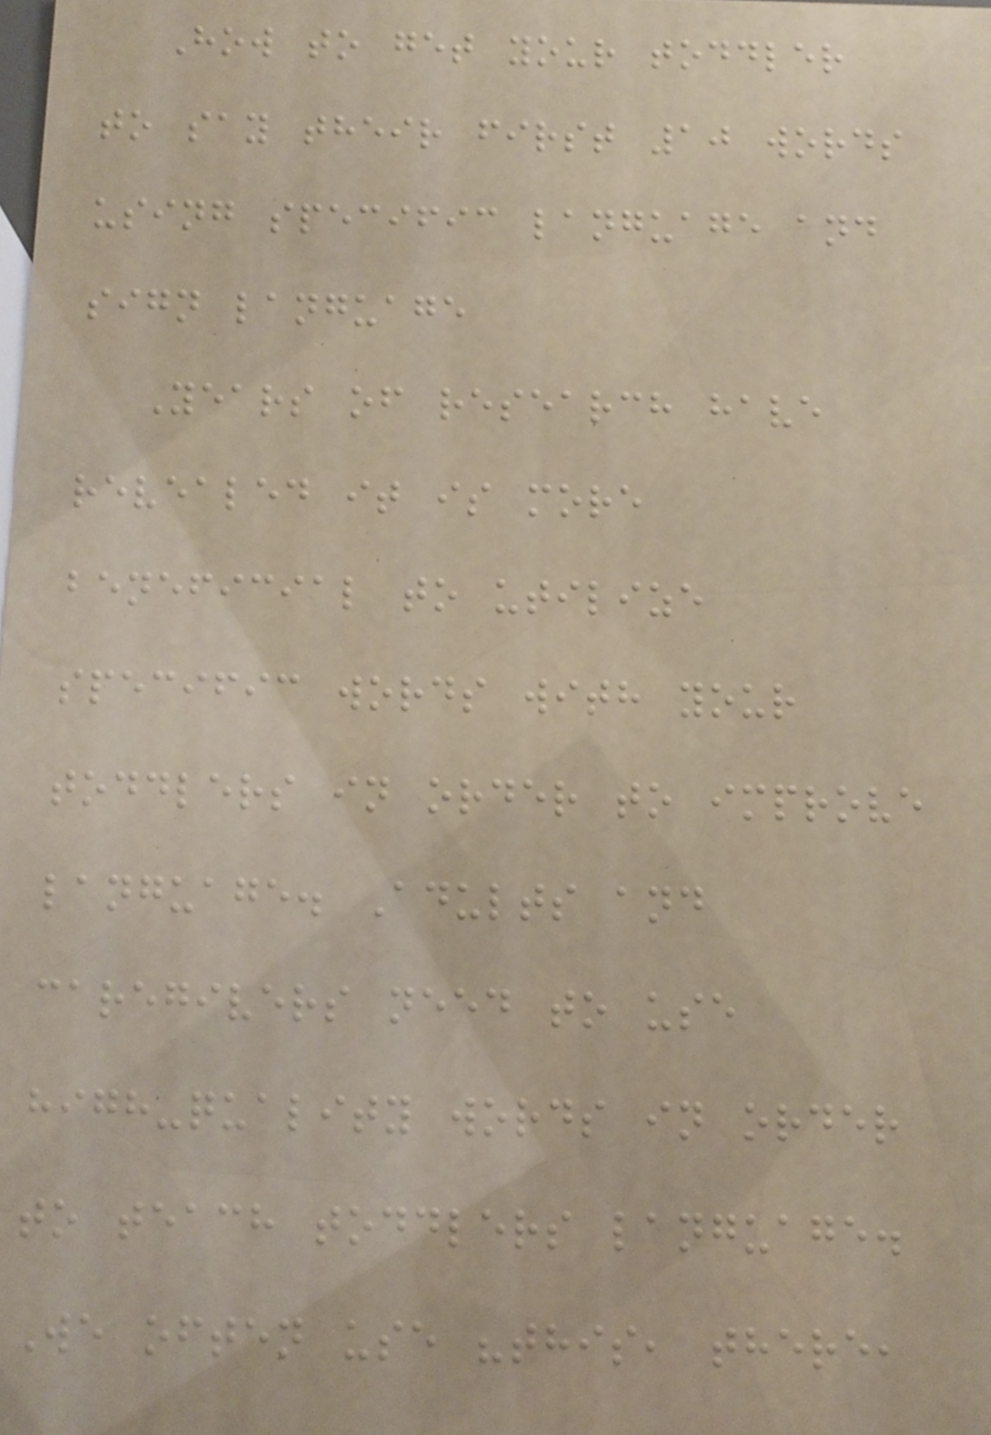How to get your toddler
to say their first 10 words
using specific language and
sign language
Years of research have
revealed it is more
beneficial to utilize
specific words with your
toddlers in order to improve
language. Adults and
caregivers need to use
high-quality words in order
to teach toddlers language.
We often use "this, there,
